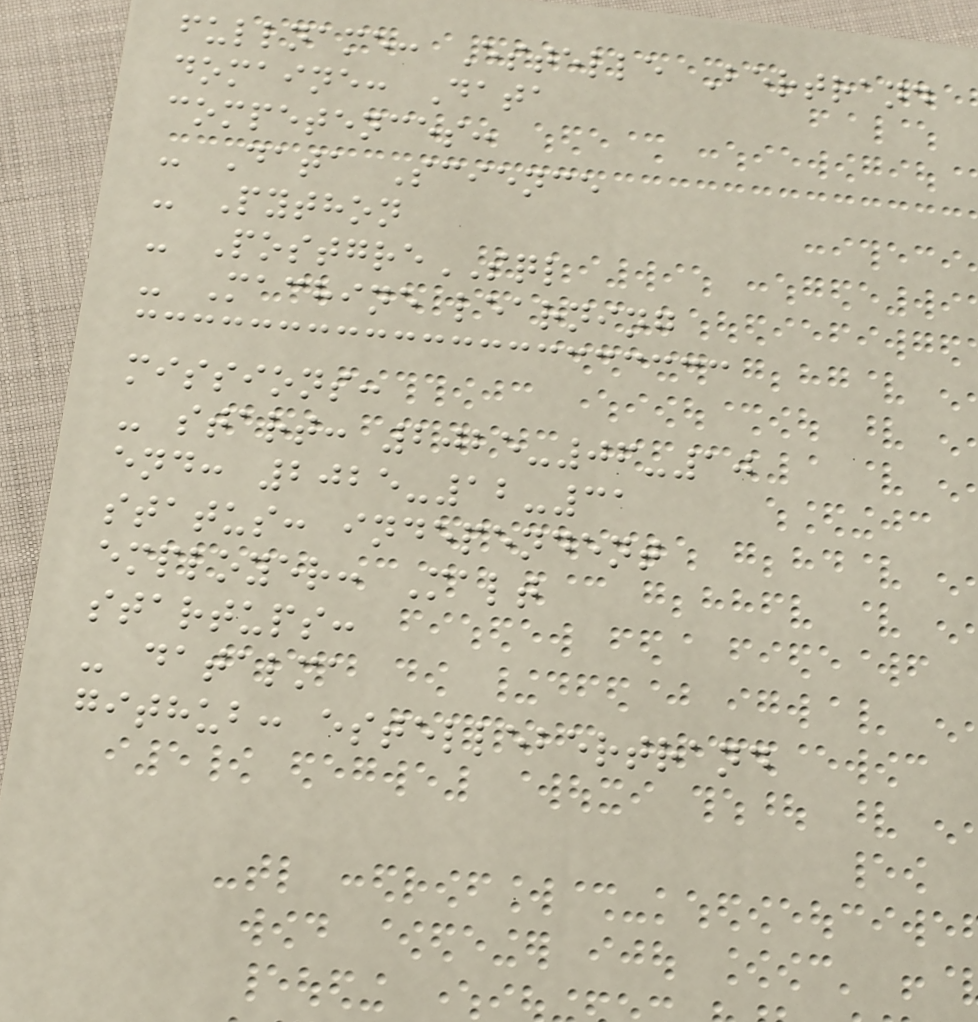fullname: Estelle Bertrand
domaine: Data
competences:
- Data Science
- Python
- PostgreSQL
- Machine learning
missions:
- start: 2025-06-10
end: 2025-12-31
status: independent
employer: Malt
startups:
- datalma
github: estellebertrand
